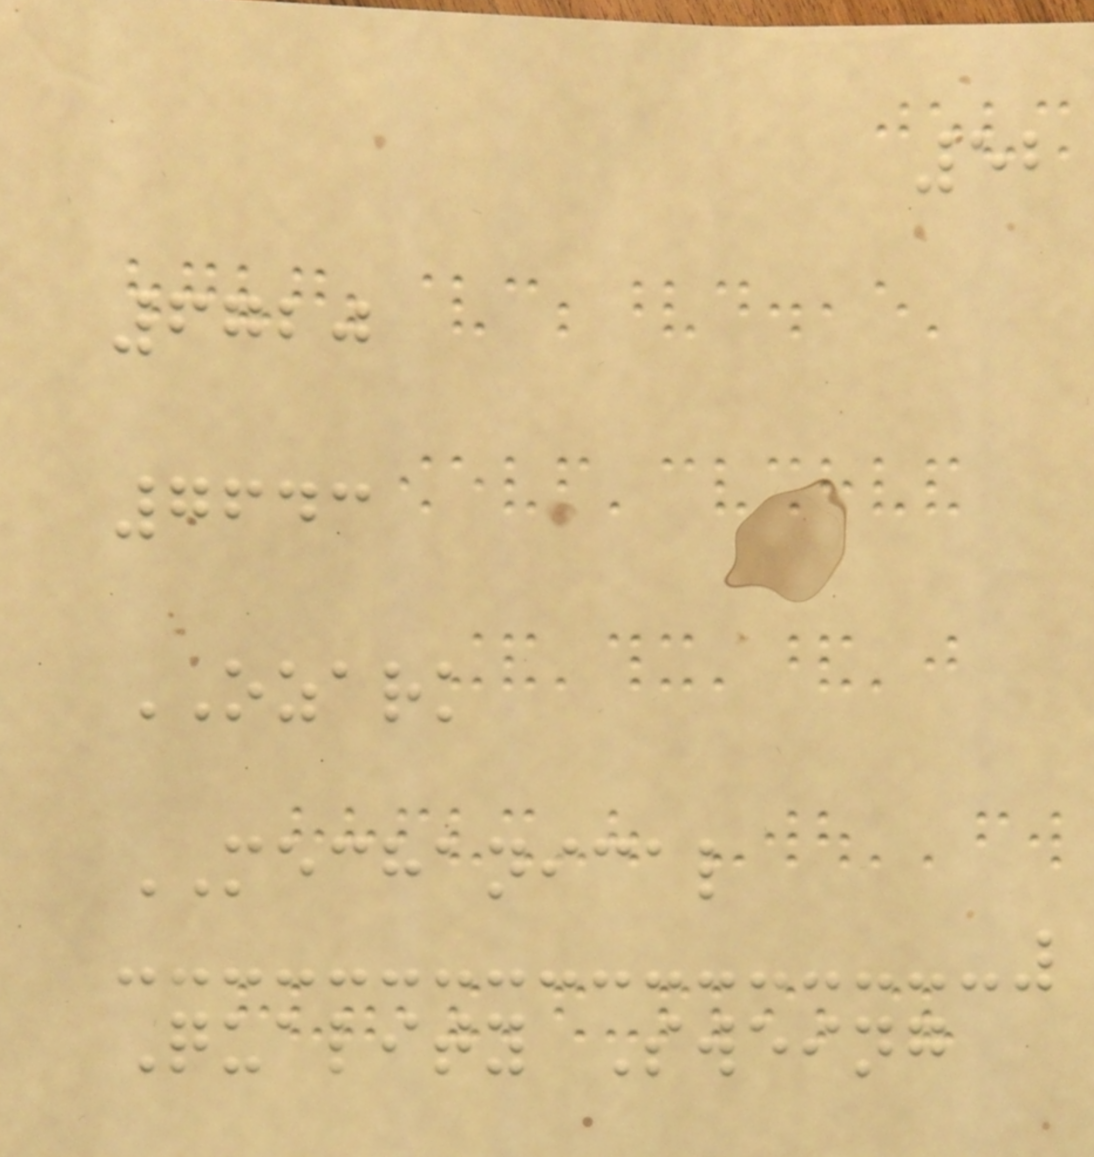52
6720
7643
OZARK
MECHANICAL
Quality Sweing
